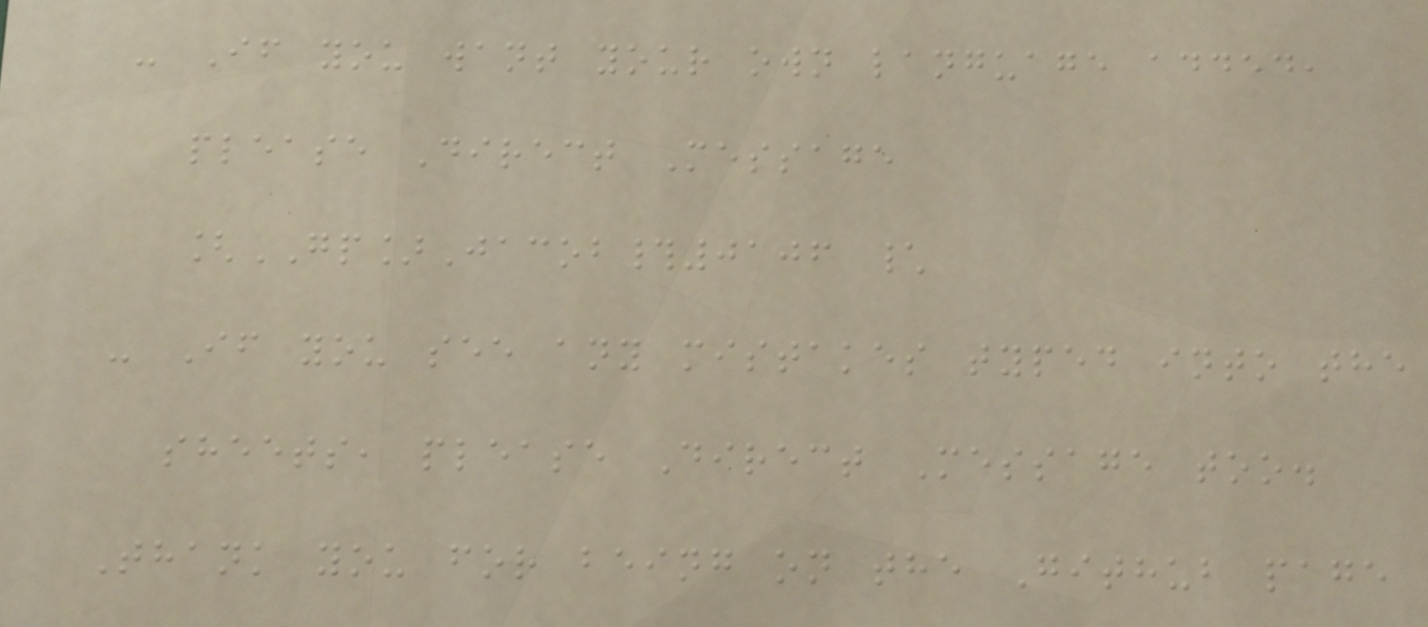- If you want your own language added,
please Direct Message
[GP]Jacob#0106 \
- If you see any mistakes typed into the
sheets, please Direct Message too.
Thank you for being on the Github page
